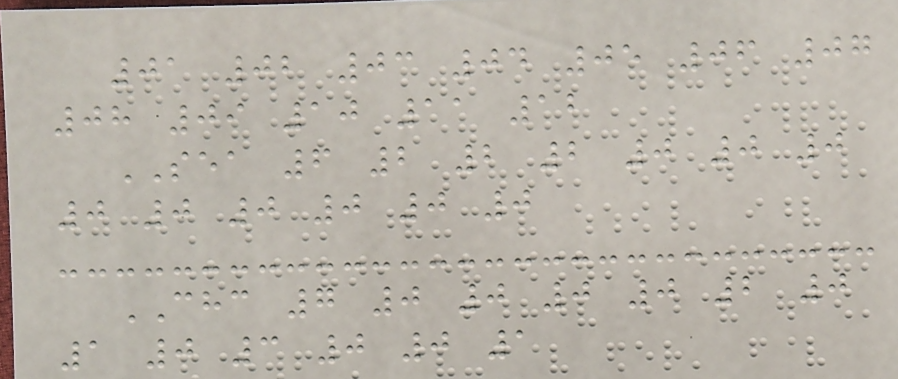01 02 03 04 05 06 07
08 09 10 11 12
SEA 6 2 2 2 0 0 0
0 0 0 0 0 0
CHC 7 0 0 0 0 2 0
1 0 3 0 0 1
